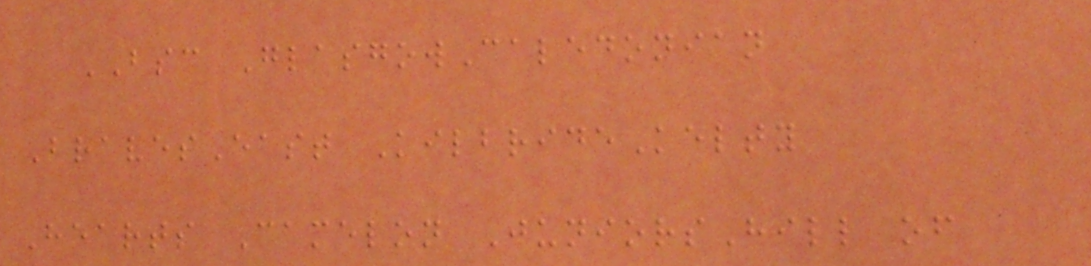BSC GlasgowCaledonian
BravesEast KilbrideKelty
Hearts Camelon JuniorsHill of
